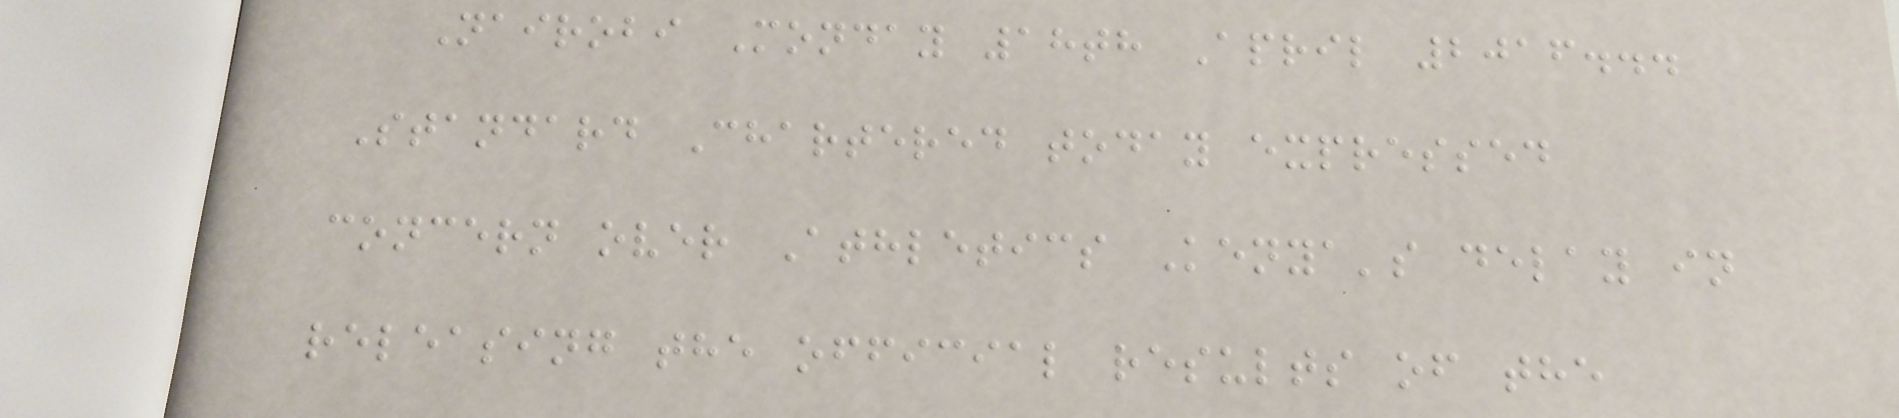Nairobi Monday 18th April 2016...
Standard Chartered today expressed
concern over Athletics Kenya's delay in
releasing the official results of the
